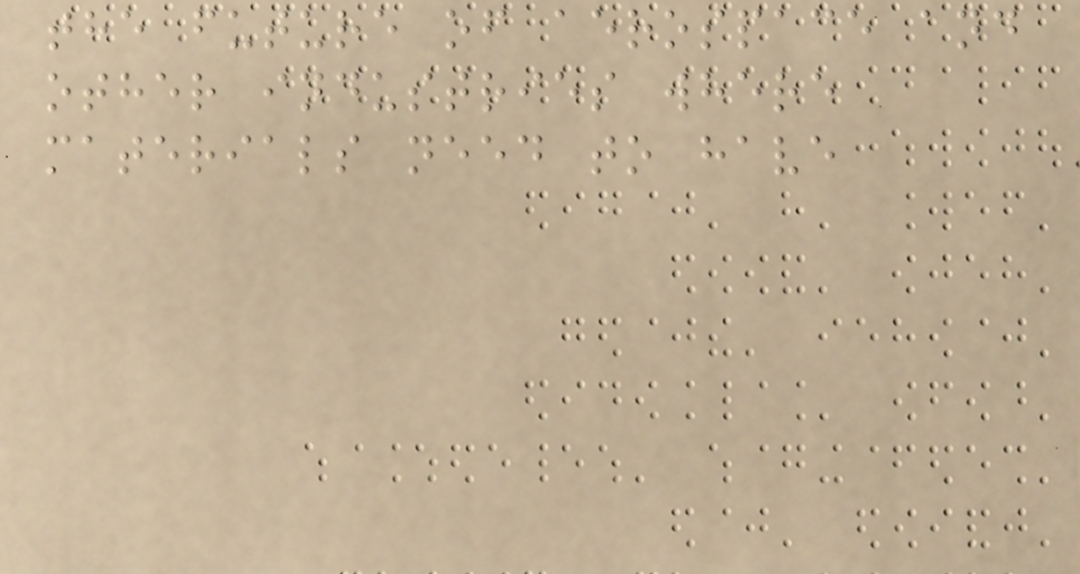the future of aerospace and
other industries where
materials need to have
